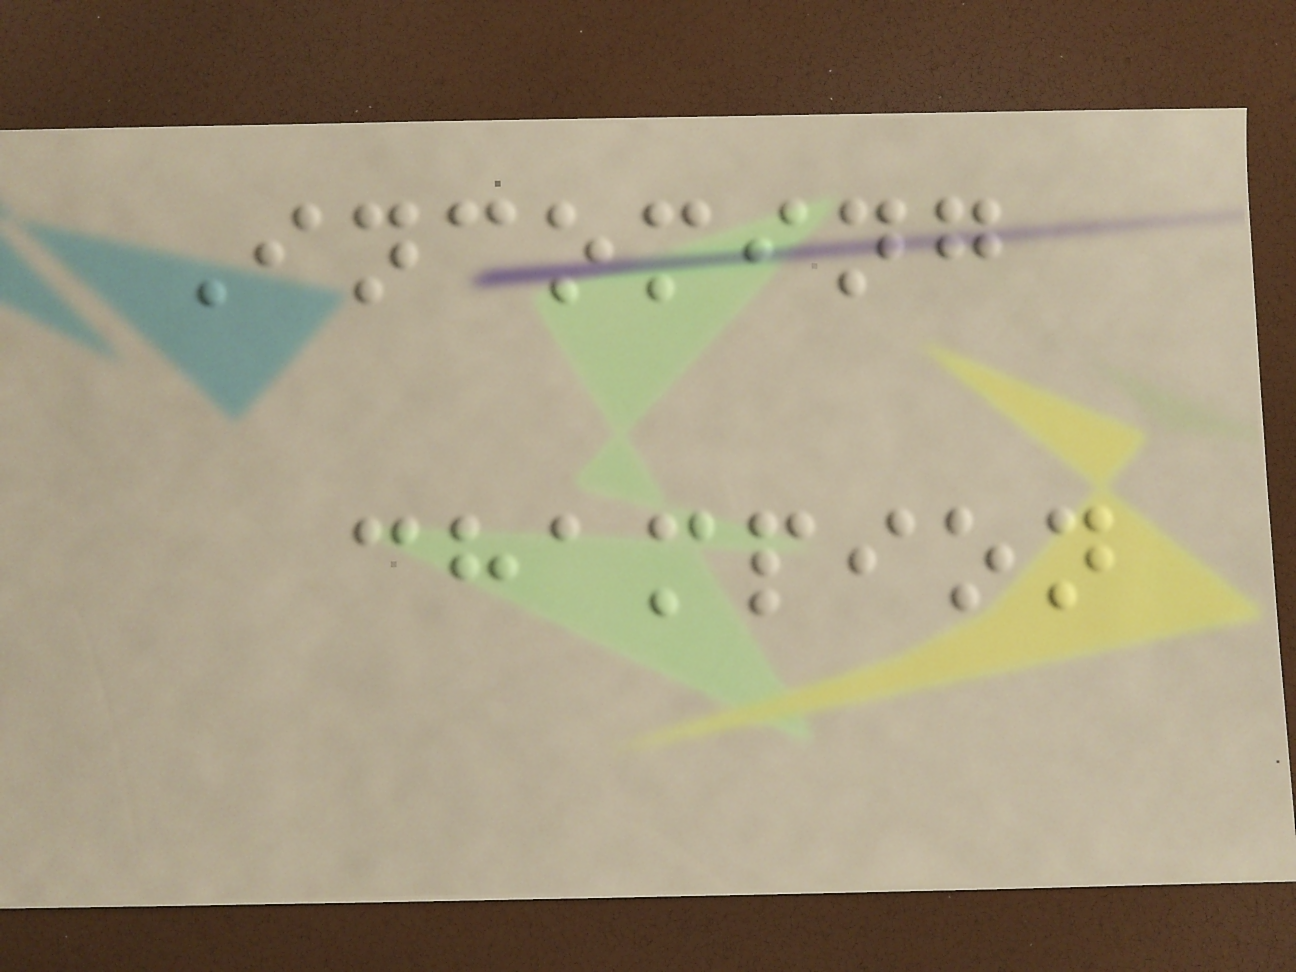Incoming
champion
